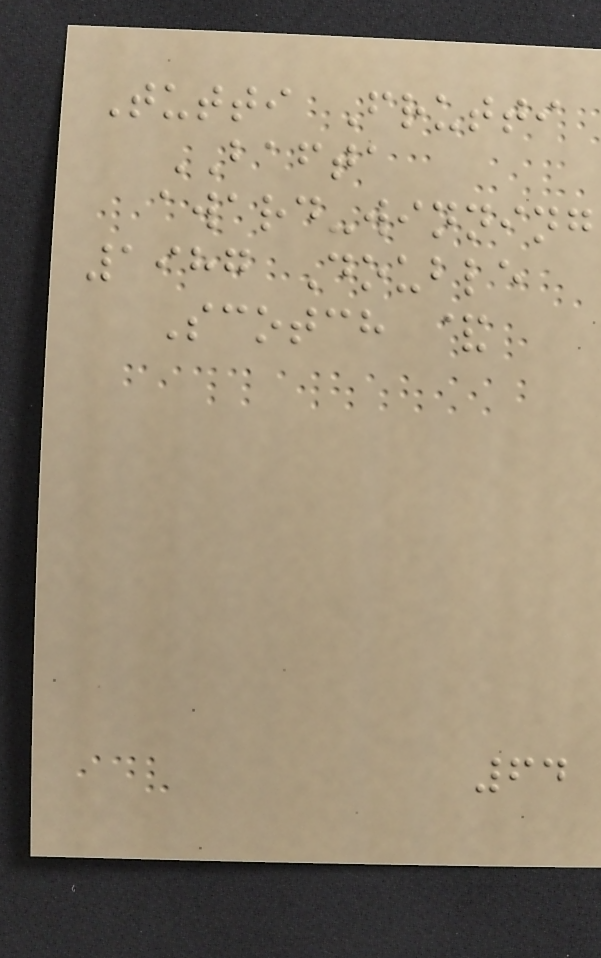Tutti Frutti
BAFTA
award-winning
1987 Double
Scotch &
64
